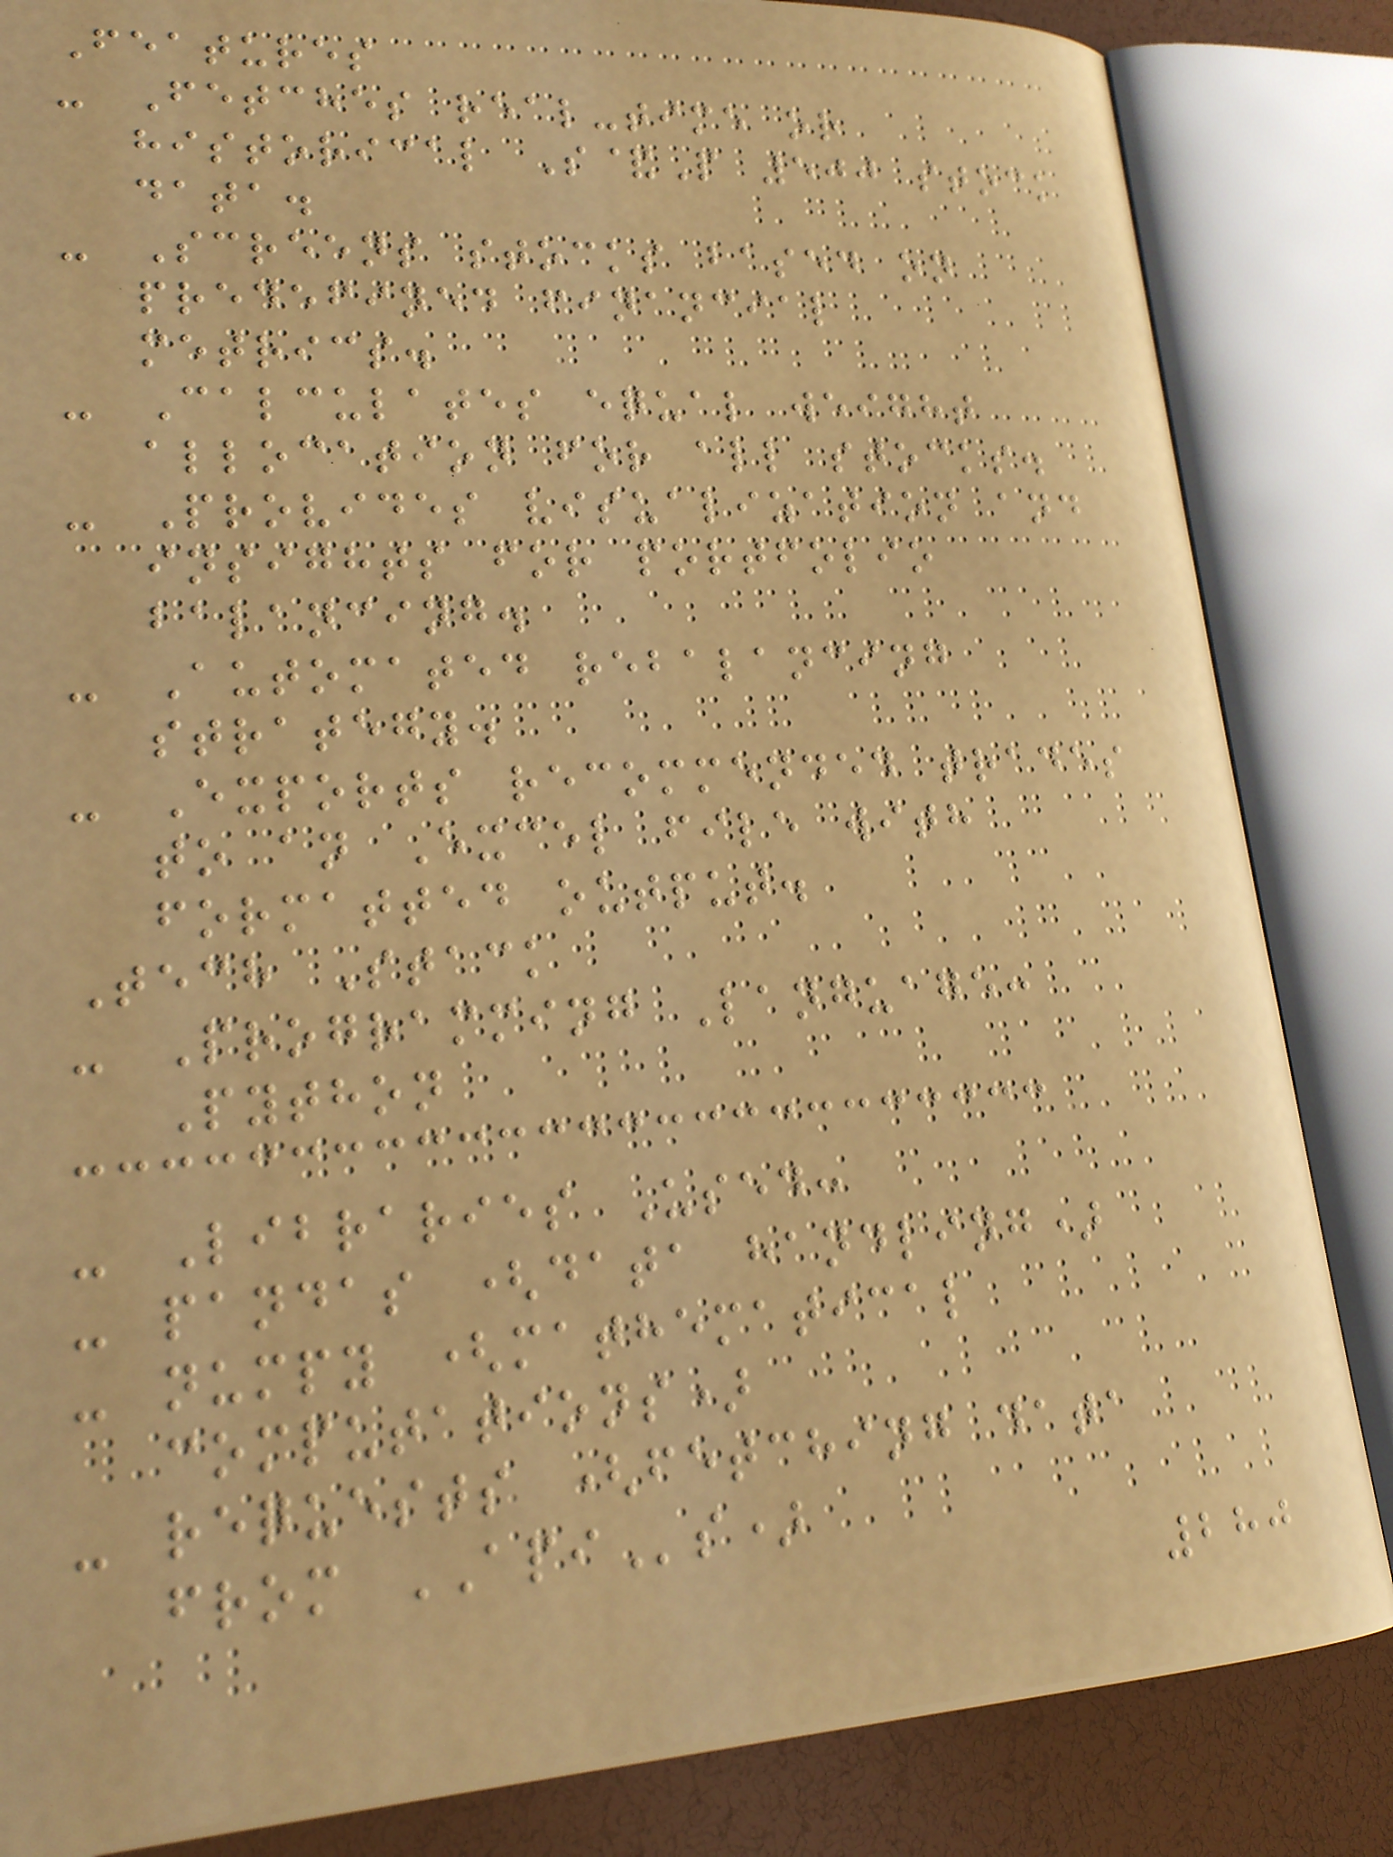Features
- Fetches real-time or
historical S&P 500 stock
data.
- Screens stocks based on
predefined financial
metrics.
- Calculates equal weight
allocation for all stocks.
- Provides visualization and
insights for portfolio
balancing.
- Automated rebalancing
strategy.
- Exports recommended trades
to an Excel file with
formatted output.
Tech Stack
- Programming Language:
Python
- Libraries Used:
- pandas (data handling)
- numpy (mathematical
computations)
- requests (fetching data
from APIs)
280
